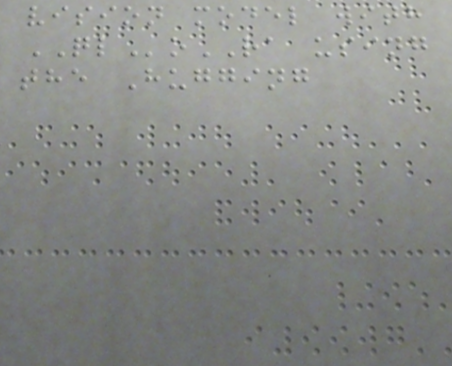vision model with
QLoRA using
the Hugging
